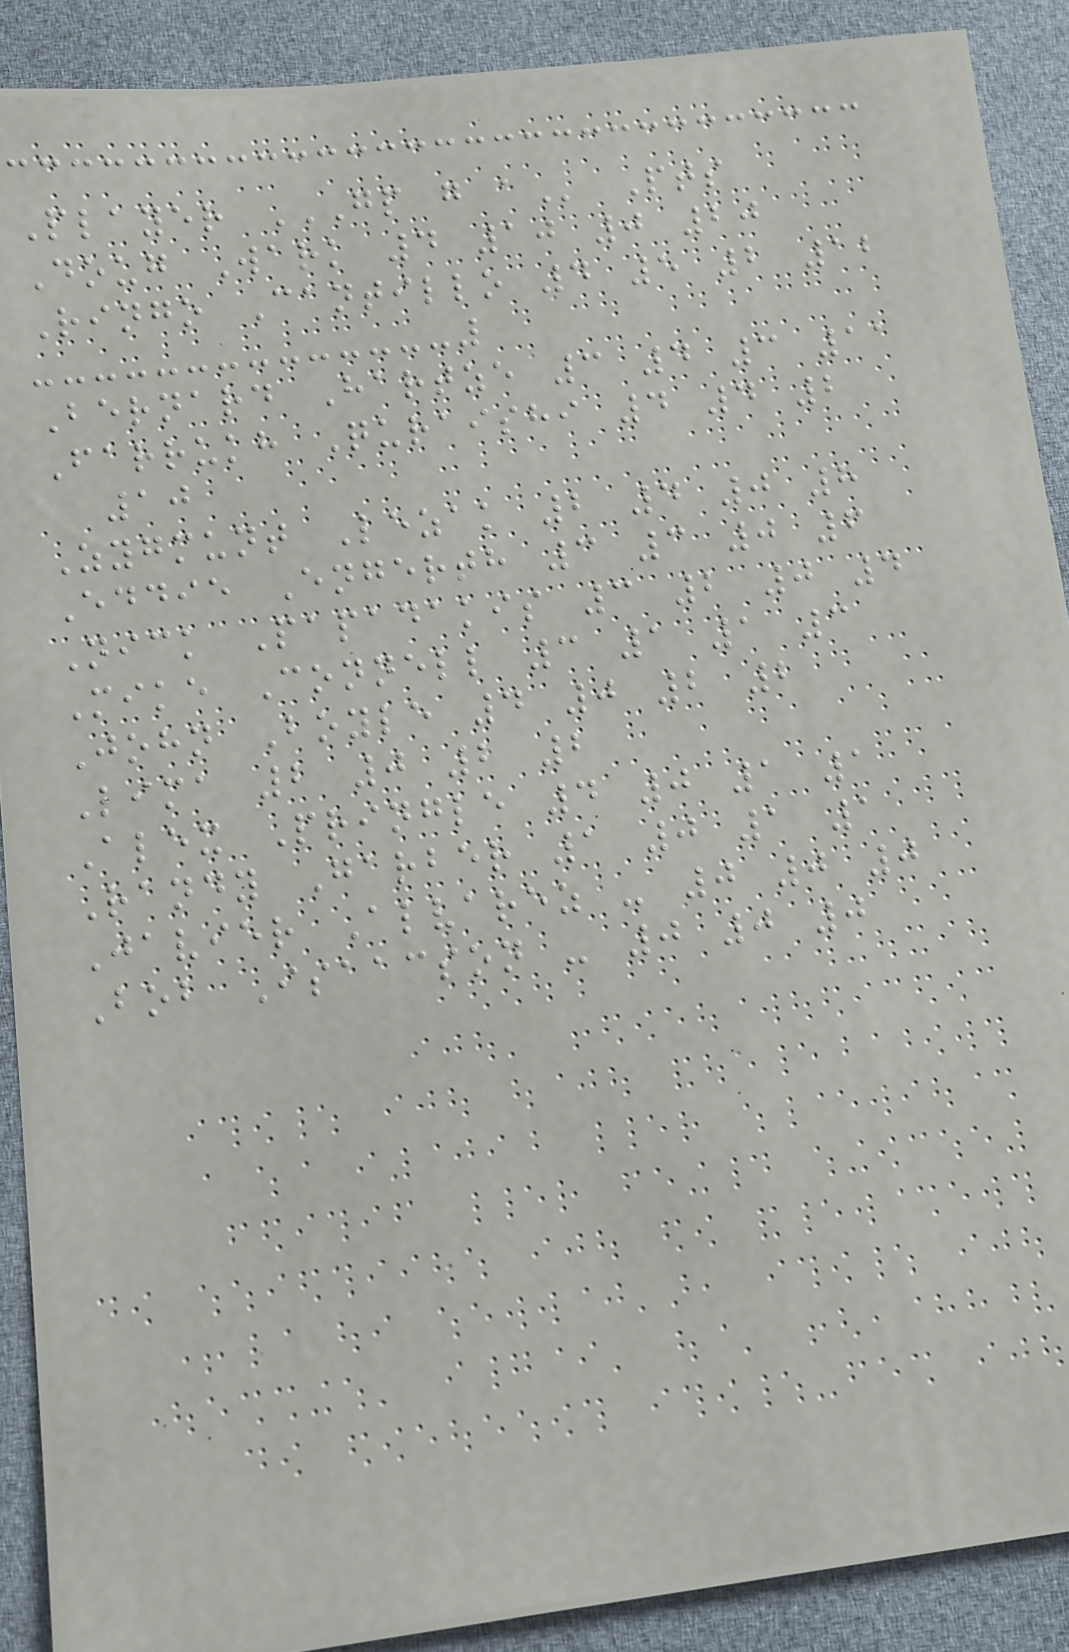Player GP G A Pts
Doug Wark 4 10 0 20
Ringo Cantillo 4 5 2 12
Bernard Hartze 3 4 3 11
Farrukh Quraishi 4 4 2
10
Zygmunt Lezak 2 4 0 8
Eddie Engerth 3 3 0 6
Nick Papadakis 3 2 0 4
Mike Connell 3 1 1 3
John Boyle 4 0 2 2
Lima 2 0 2 2
Alex Pringle 4 0 1 1
Randy Garber 1 0 1 1
Javier Alvarez - 0 0 0
Bob Isaacson - 0 0 0
